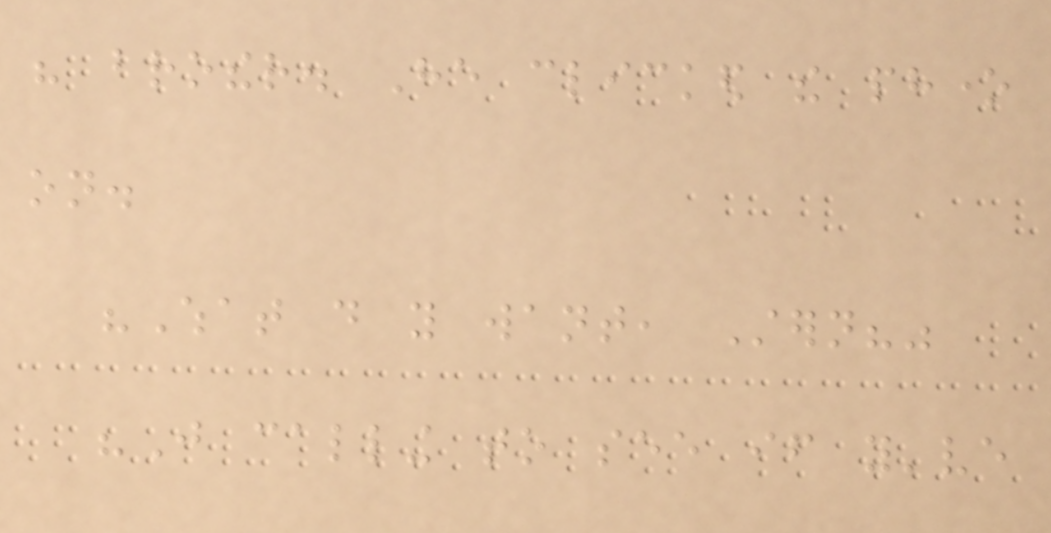his brother. He clicked the phone
on.
"What do you want, Stern?"
"Just calling to see if you've
